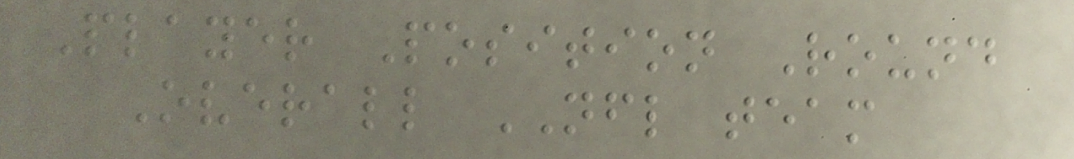Player Position Round
Overall NFL team
